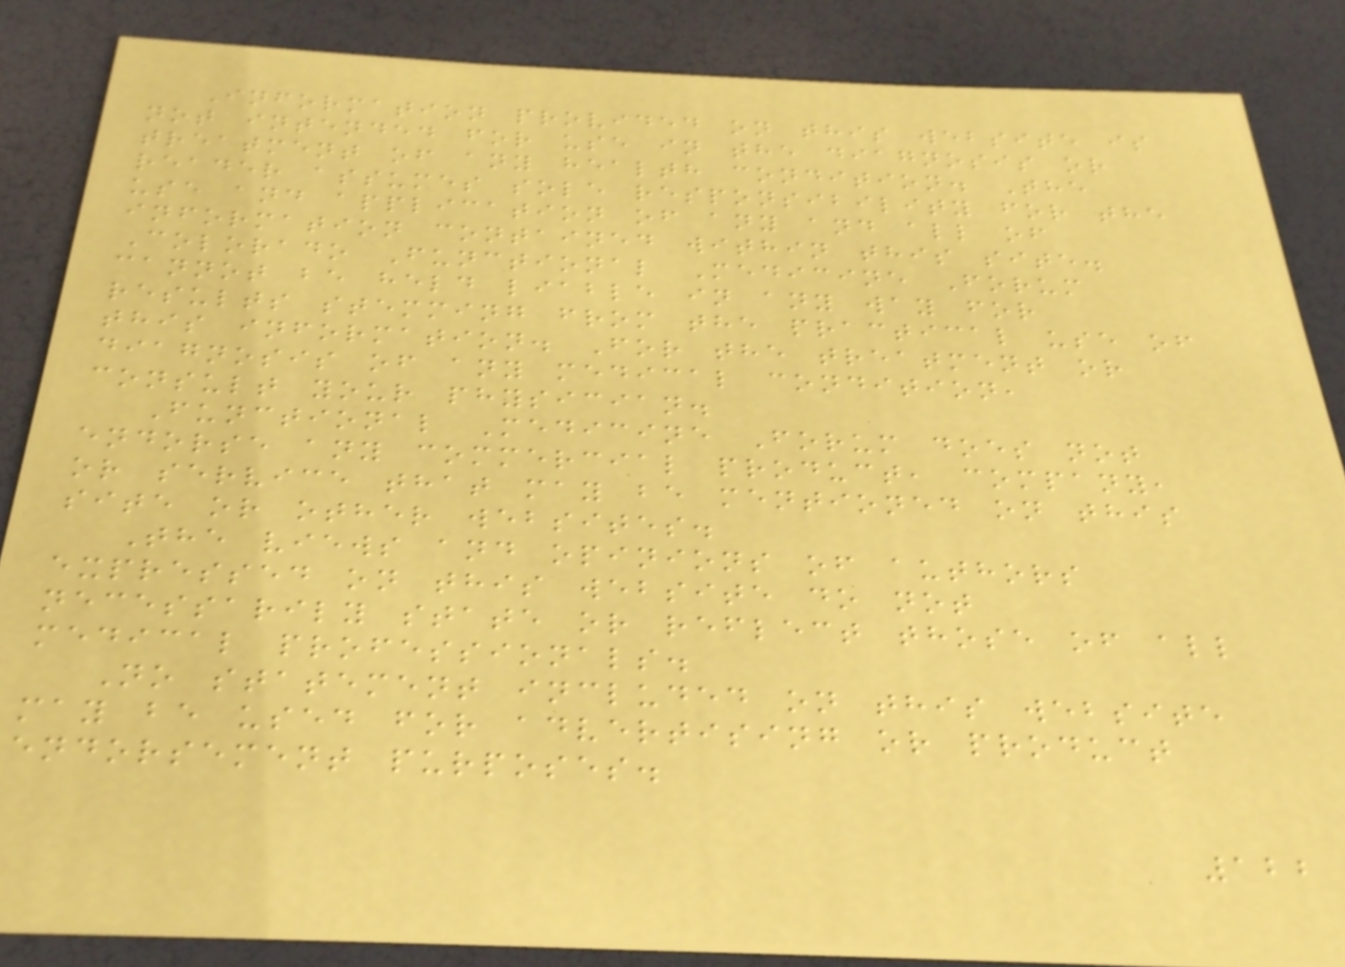Information provided on this website is
not intended for use in the diagnosis or
treatment of any health condition. The
reader assumes sole responsibility for the
use and application of any and all of
information contained within this site.
Colorado Functional Medicine Forum
cannot be held liable in any way for
results stemming from the practical use of
this information. For the treatment or
diagnosis of any medical condition,
consult your physician.
Functional Medicine Forum does not
endorse any commercial product, company,
or service that may be mentioned on this
site or other websites.
The views and opinions of authors
expressed on this website do not
necessarily state or reflect those of all
medical professionals.
No statement included on this website
may be used for advertising or product
endorsement purposes.
122
